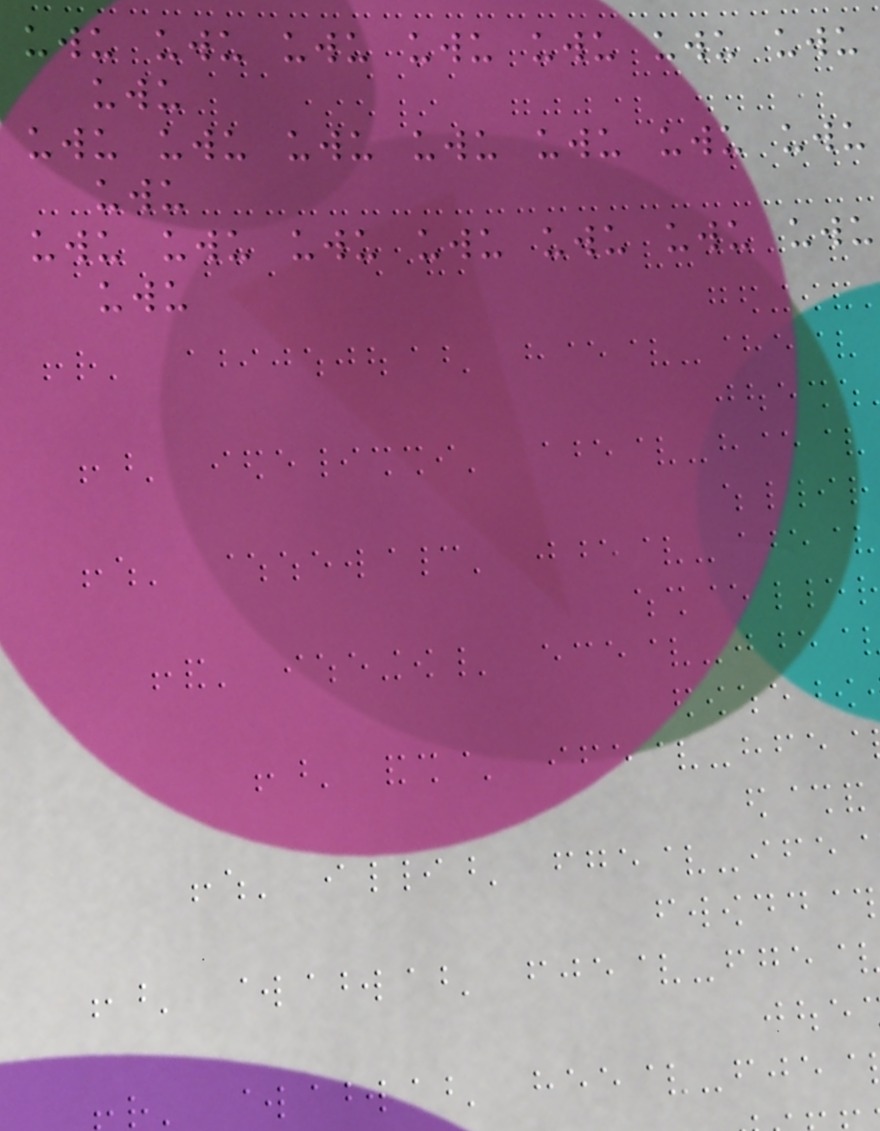uwu uwu uwu uwu uwu uwu uwu
uwu
uwu uwu uwu uwu uwu uwu uwu
uwu
uwu uwu uwu uwu uwu uwu uwu
uwu
